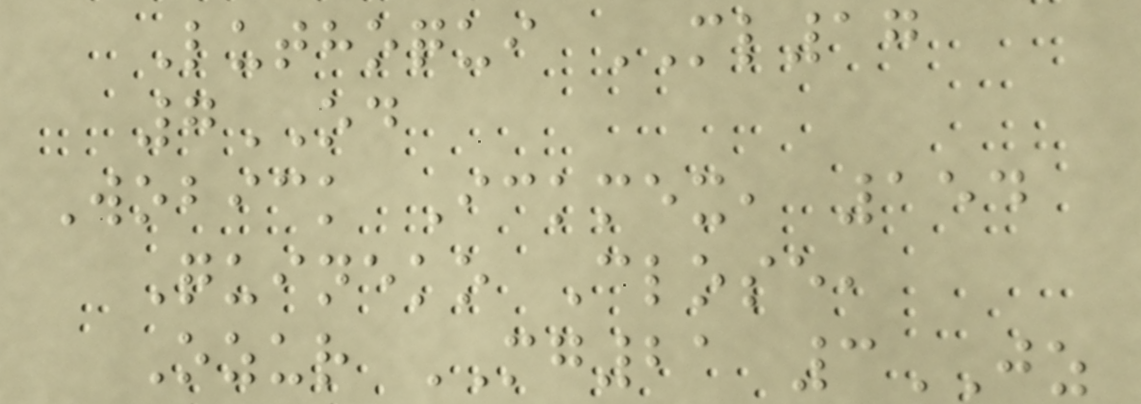Luthoqui ML17
7OD
Wobick Ickmex, 154
Quineko Close,
Ozur MG21 3JZ
